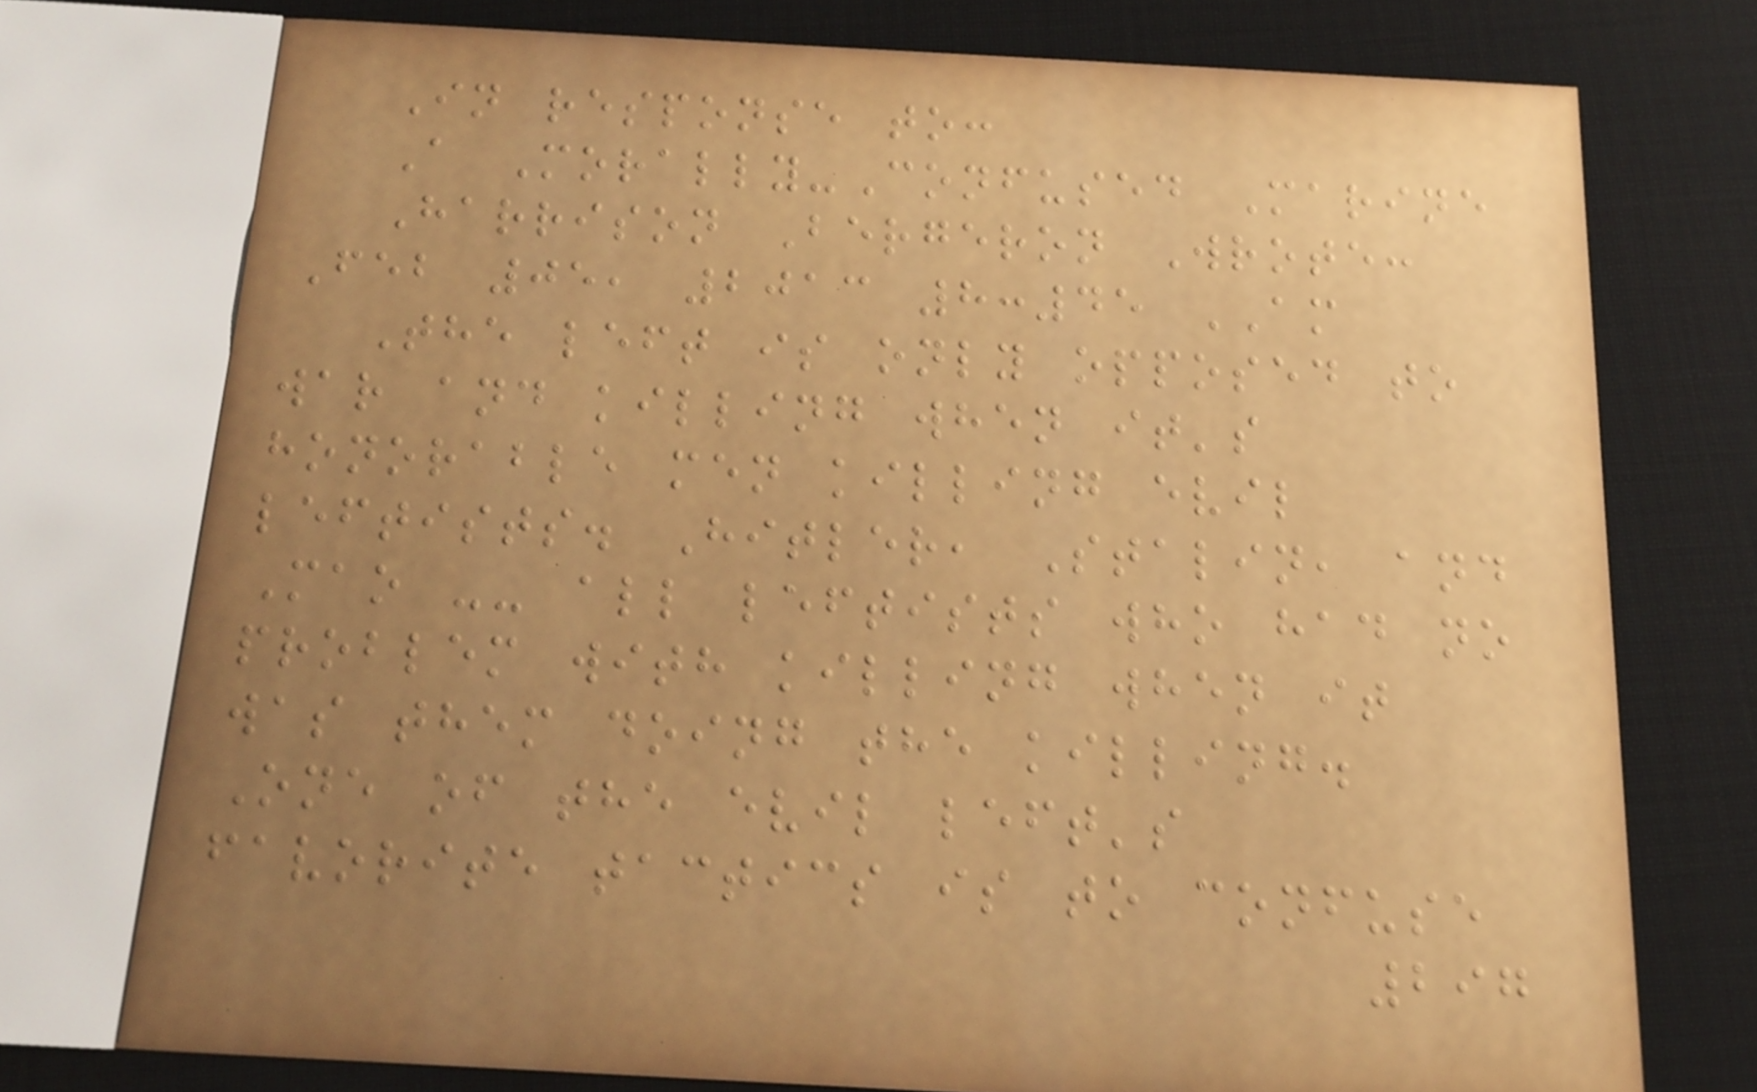In response to:
A Morally-Confused Marine
Harrison Bergeron Wrote:
Feb 05, 2013 8:45 AM
The left is only opposed to
war and killing when it's
honorable men killing evil
leftists. Hitler, Stalin, and
Mao -- all leftists who had no
problem with killing when it
was them doing the killing.
One of the evil left's
favorite tactics is to confuse
297
